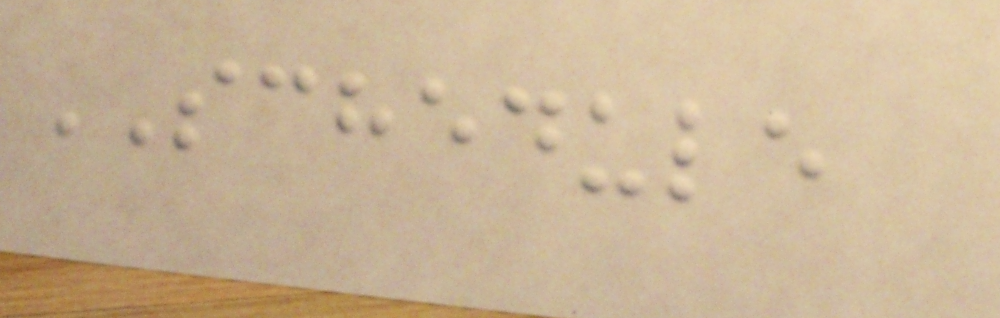SCHEDULE
